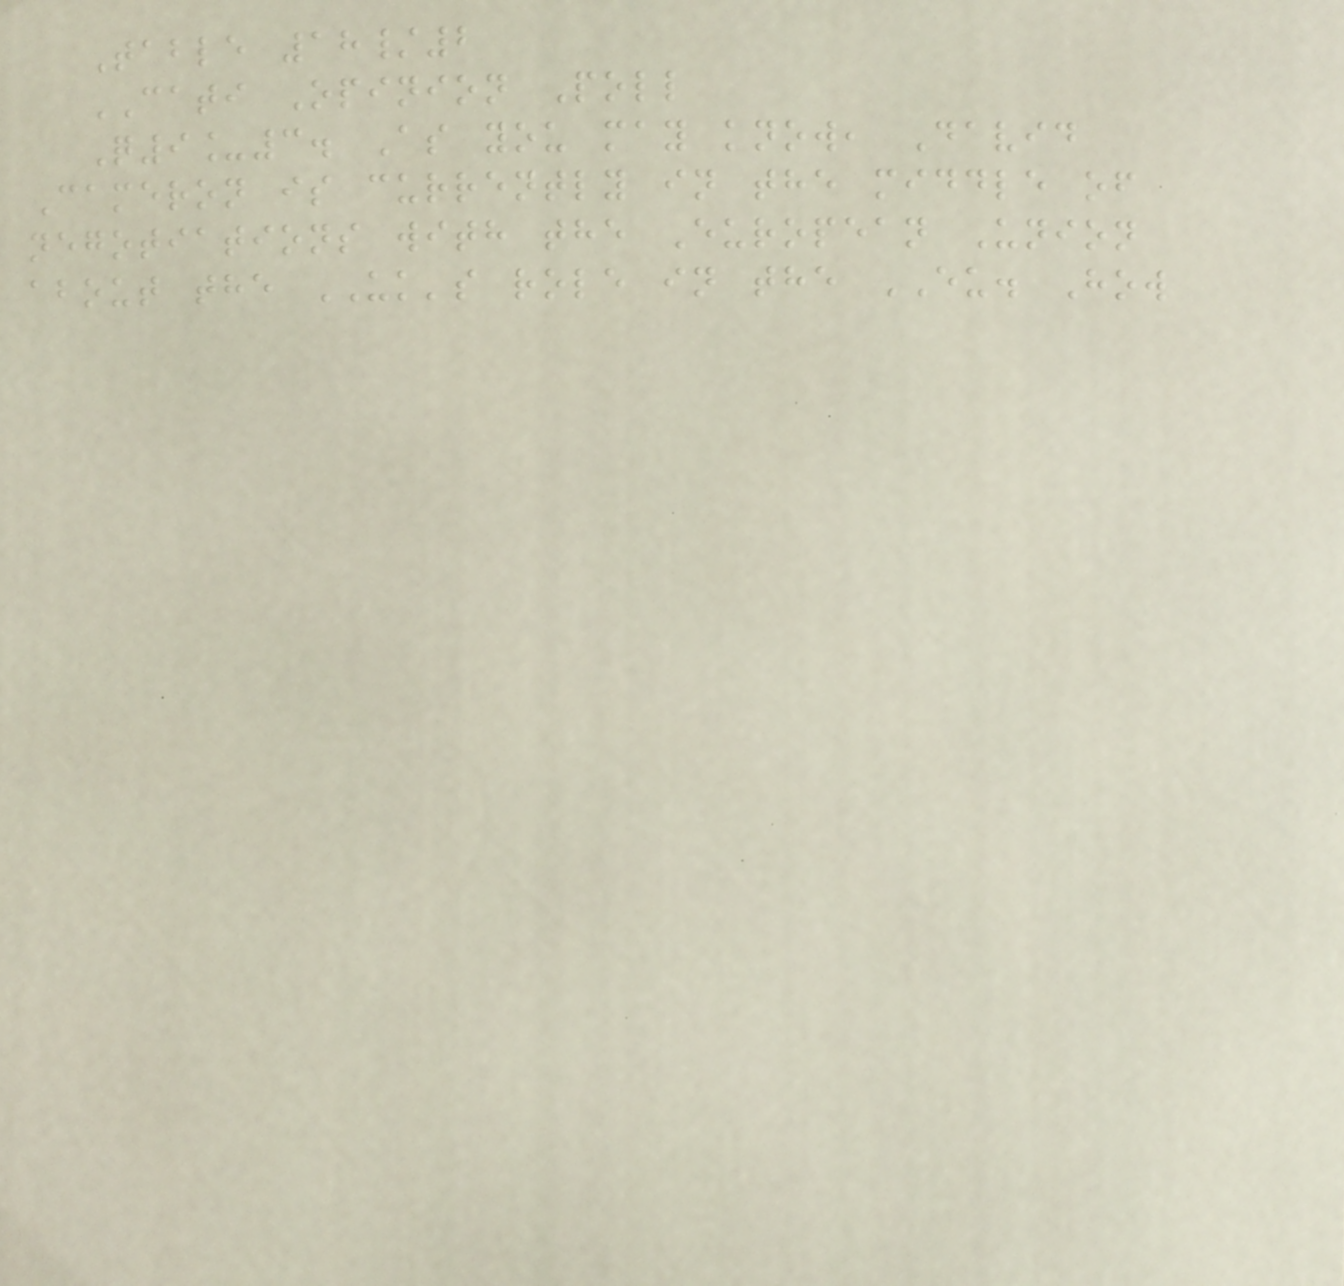Table 18/2
CATI Opinion Poll
Q9_3. As you may know, David
Cameron is currently in the middle of
negotiations with the European Union
about the UK's role in the EU. How
